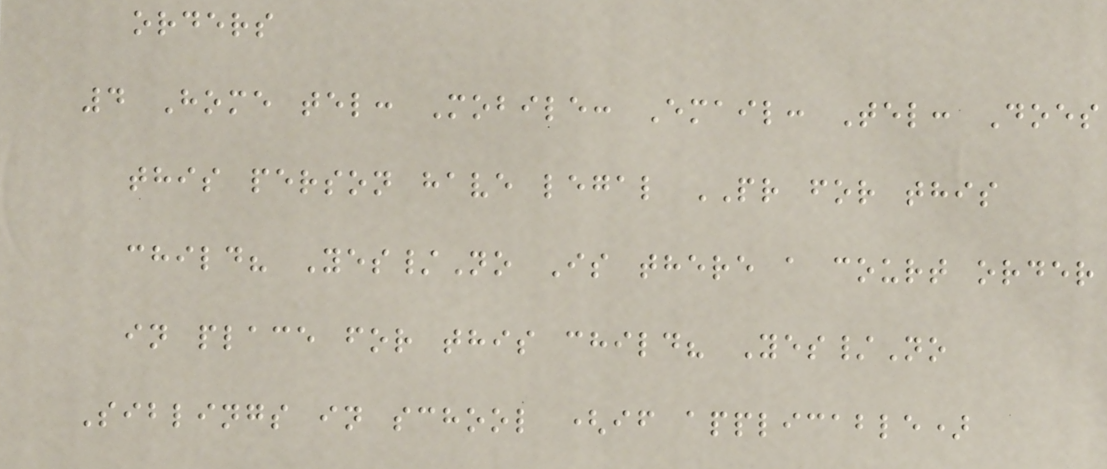orders
4 Home tel: Mobile: Email: Tel: Does
this person have legal PR for this
child? Yes/No Is there a court order
in place for this child? Yes/No
Siblings in school (if applicable)
